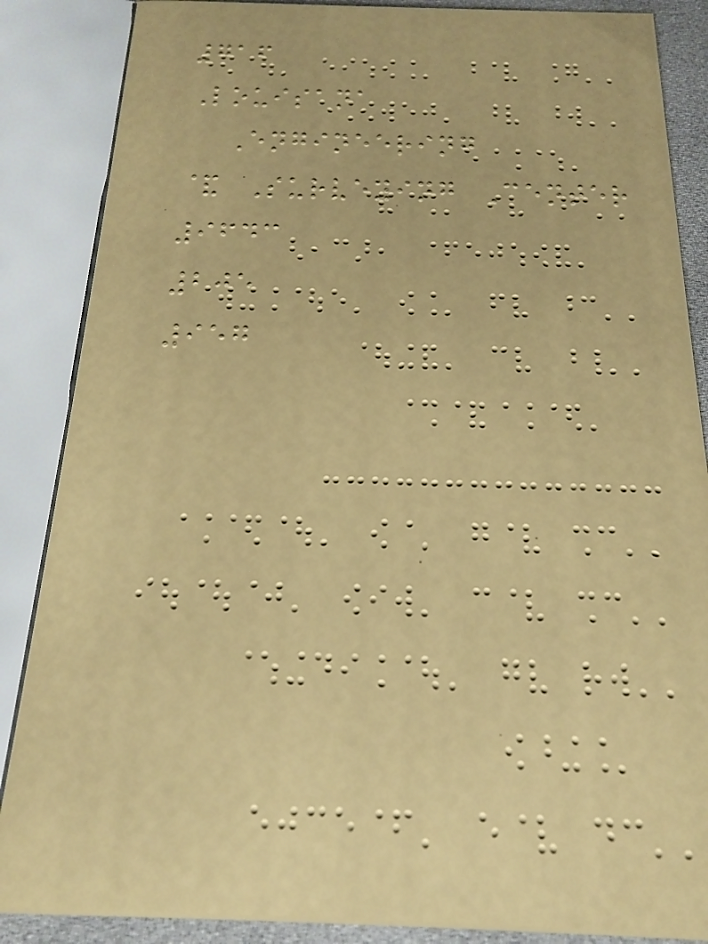716
Louisana
Engineering
& Surveying Center
9643
205
957
